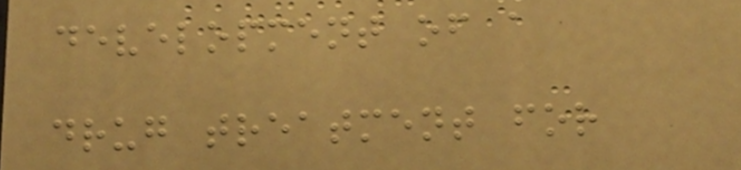development of a
drug treatment for
